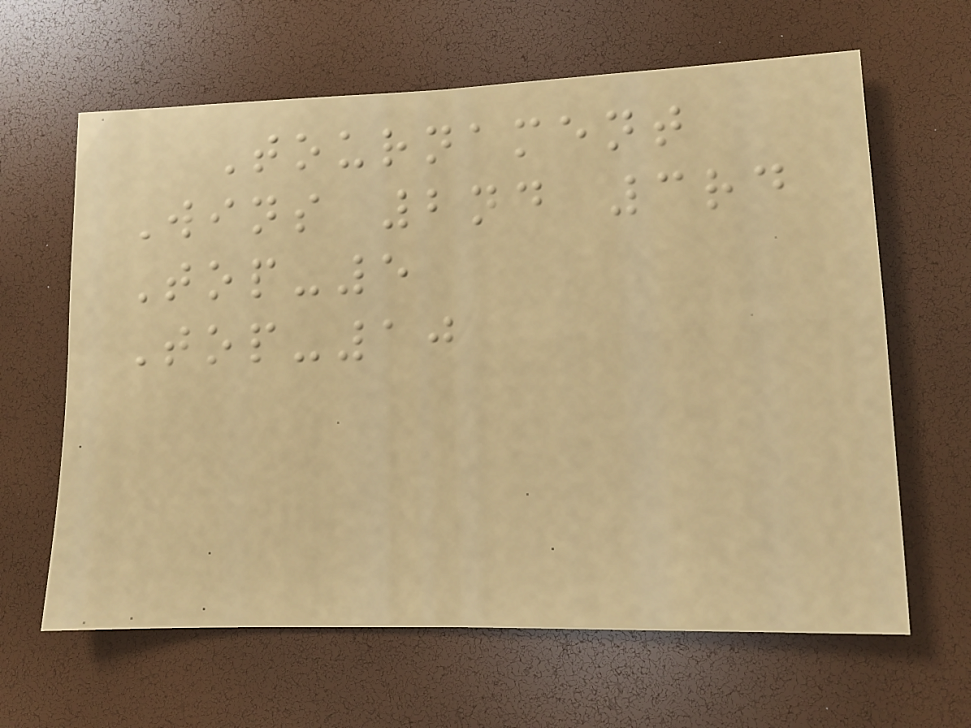Tournament
Wins 2nd 3rd
Top-5
Top-10
